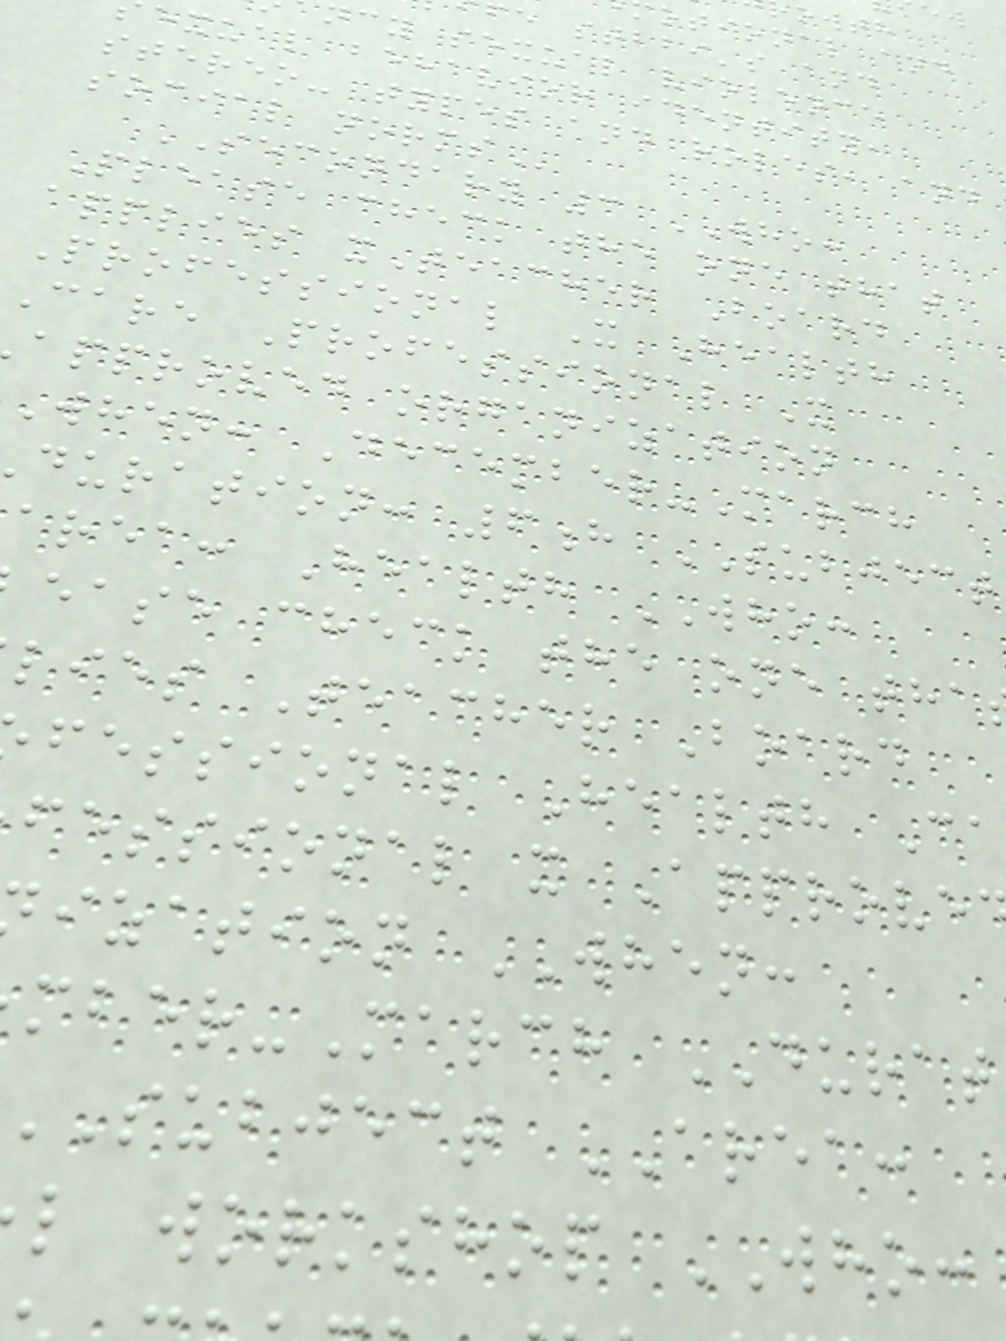otional and
e stbbi's and
ncy sexual violence
exual behavior identity,
stereo- types and roles, and
social
SECONDARY 3 WHO:
Please check the one that
applies xTeacher Board
Professional X Health
Care Professional X
approved organization
when: December-March
duration: 6h SUBJECT
area: Health WHO:
ease check the one tha
lies Teacher Board
fessional Health Ca
fessional x Approve
ization WHEN:
mber-March DURAT
subject AREA:
l workshop WHO:
